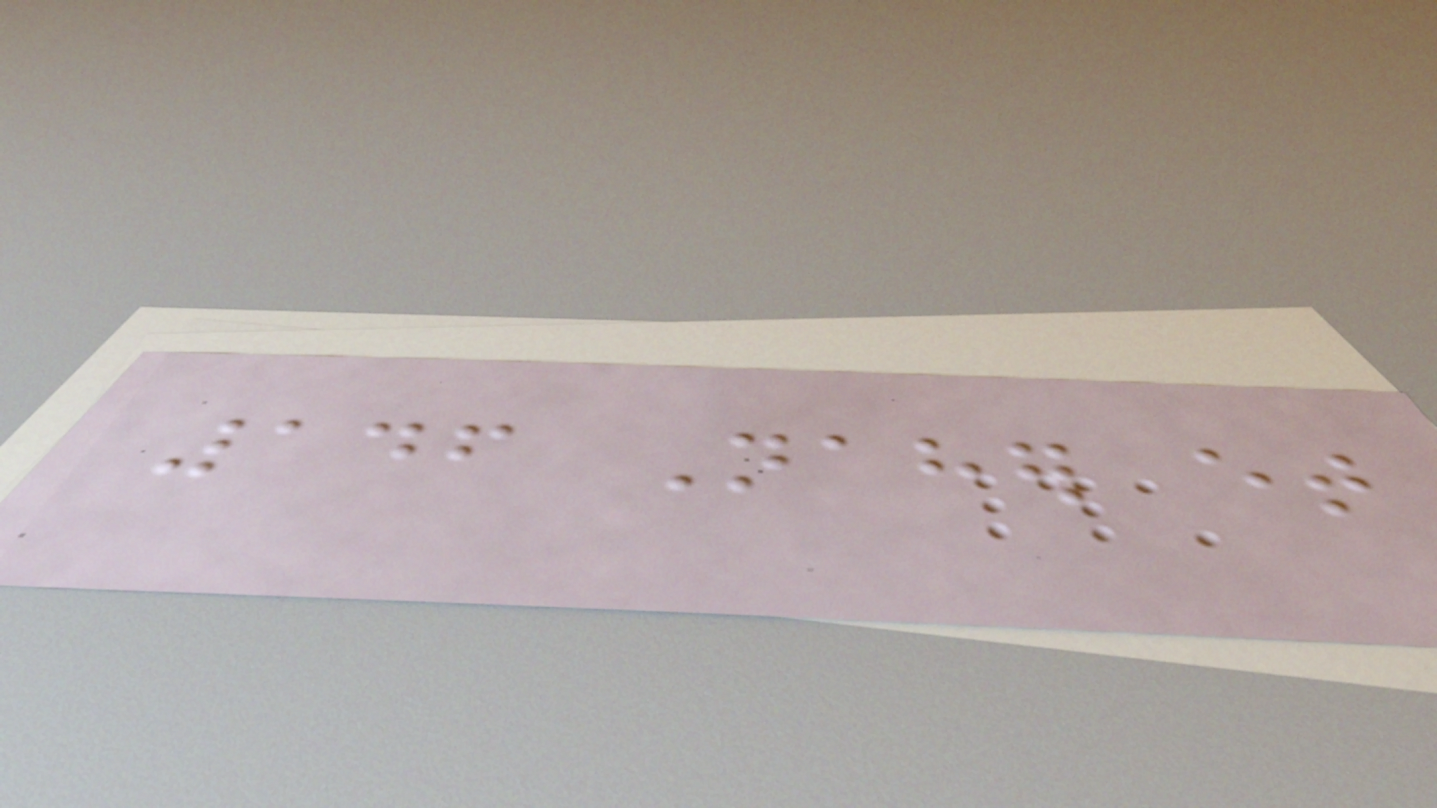146 Naher et
